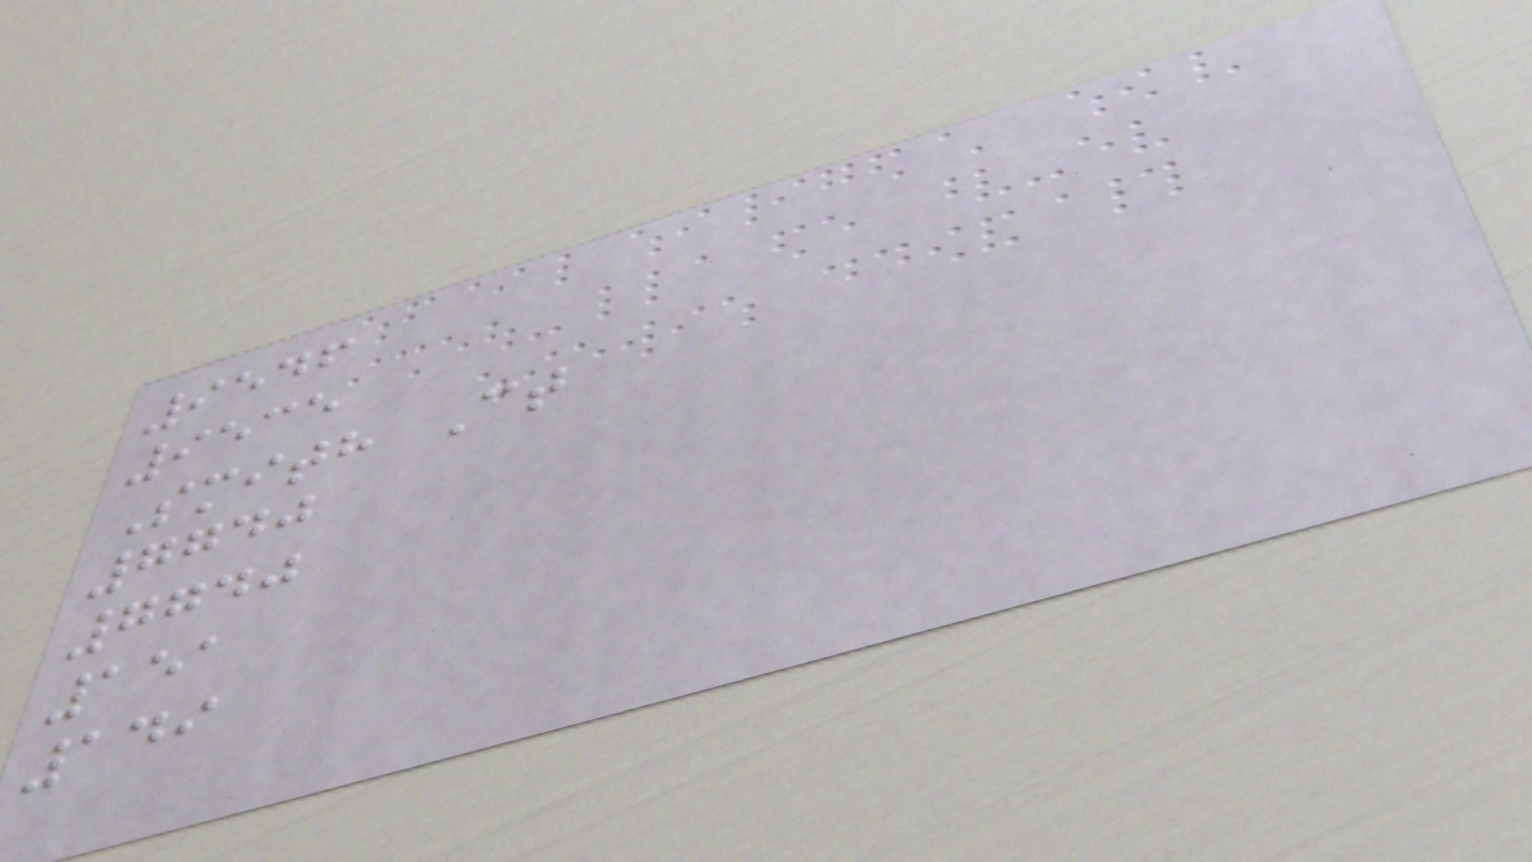9546
9535
Smith Ct
7740
7740
151
149
